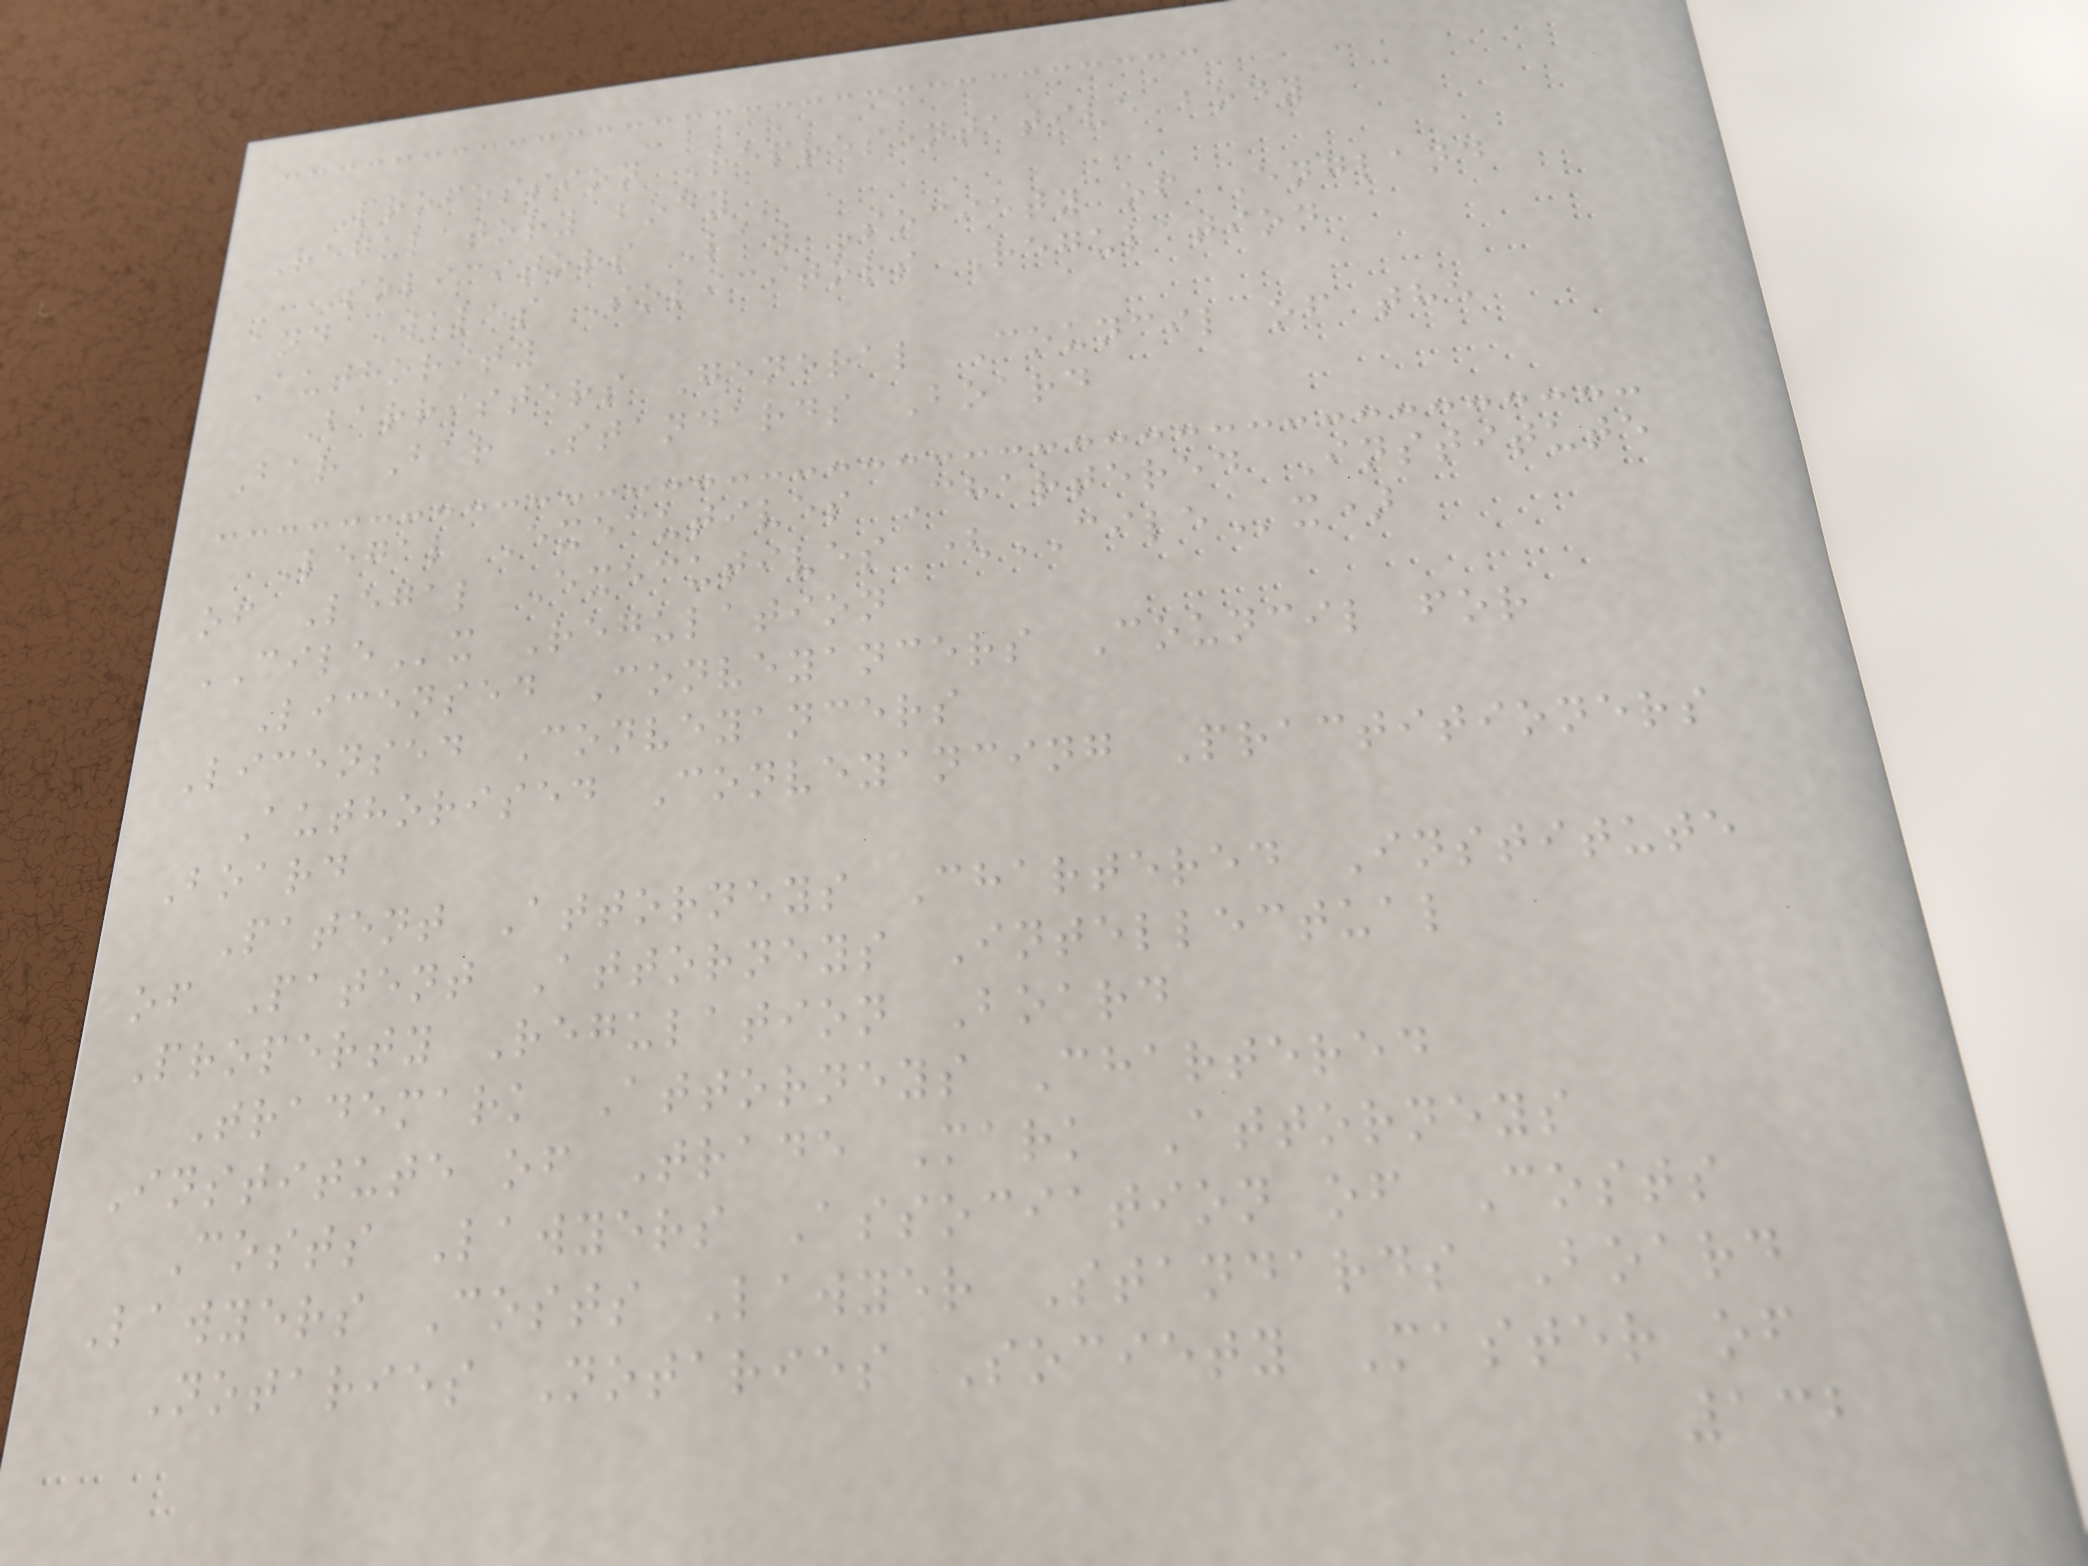Profession Representative body
Regulatory body
Solicitors Law Society of England
and Wales Solicitors Regulation
Authority
Barristers General Council of the
Bar Bar Standards Board
Legal Executives Chartered Institute
of Legal Executives (CILEx)
CILEx Regulation
Licensed Conveyancers Council for
Licensed Conveyancers
Authorised Conveyancing Practitioners
Board
Patent Attorneys Chartered Institute
of Patent Attorneys Intellectual
Property Regulation Board
Trademark Attorneys Chartered
Institute of Trade Mark Attorneys
Costs Lawyers Association of Costs
Lawyers Costs Lawyer Standards Board
Notaries Notaries Society Master of
132
